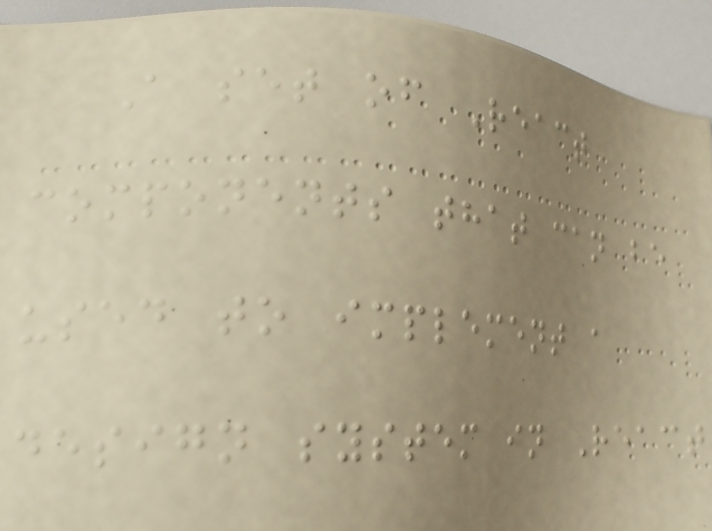A set of React
components that can be
used to implement a
design system in React
